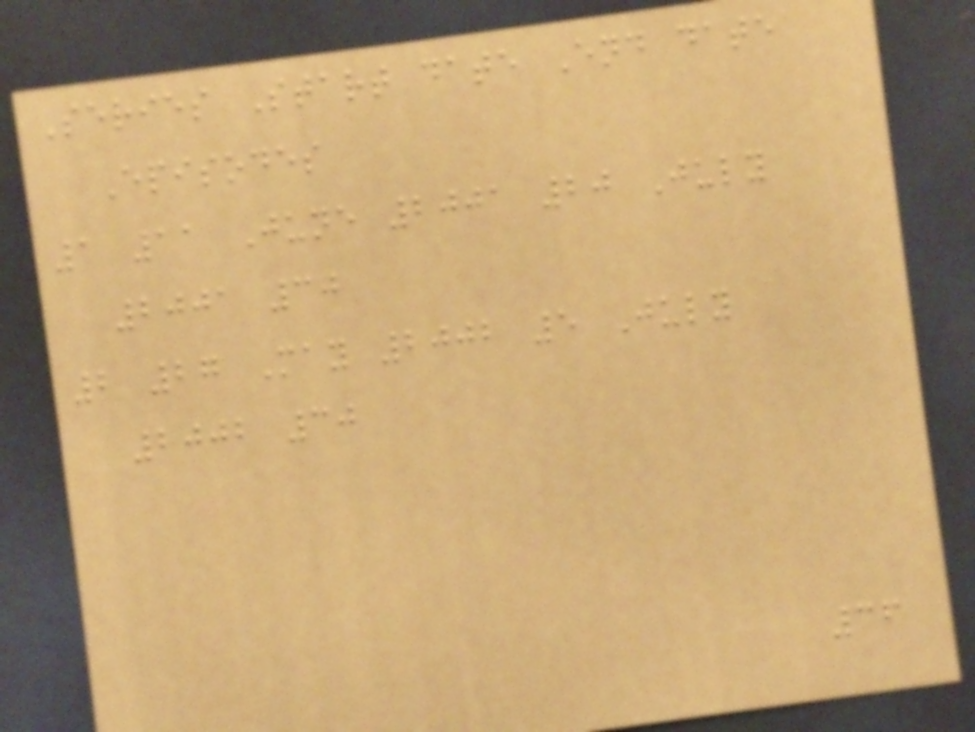Series Start date End date
Episodes
1 11 June 2001 20 July
2001 30
2 27 May 2002 5 July
2002 30
36
